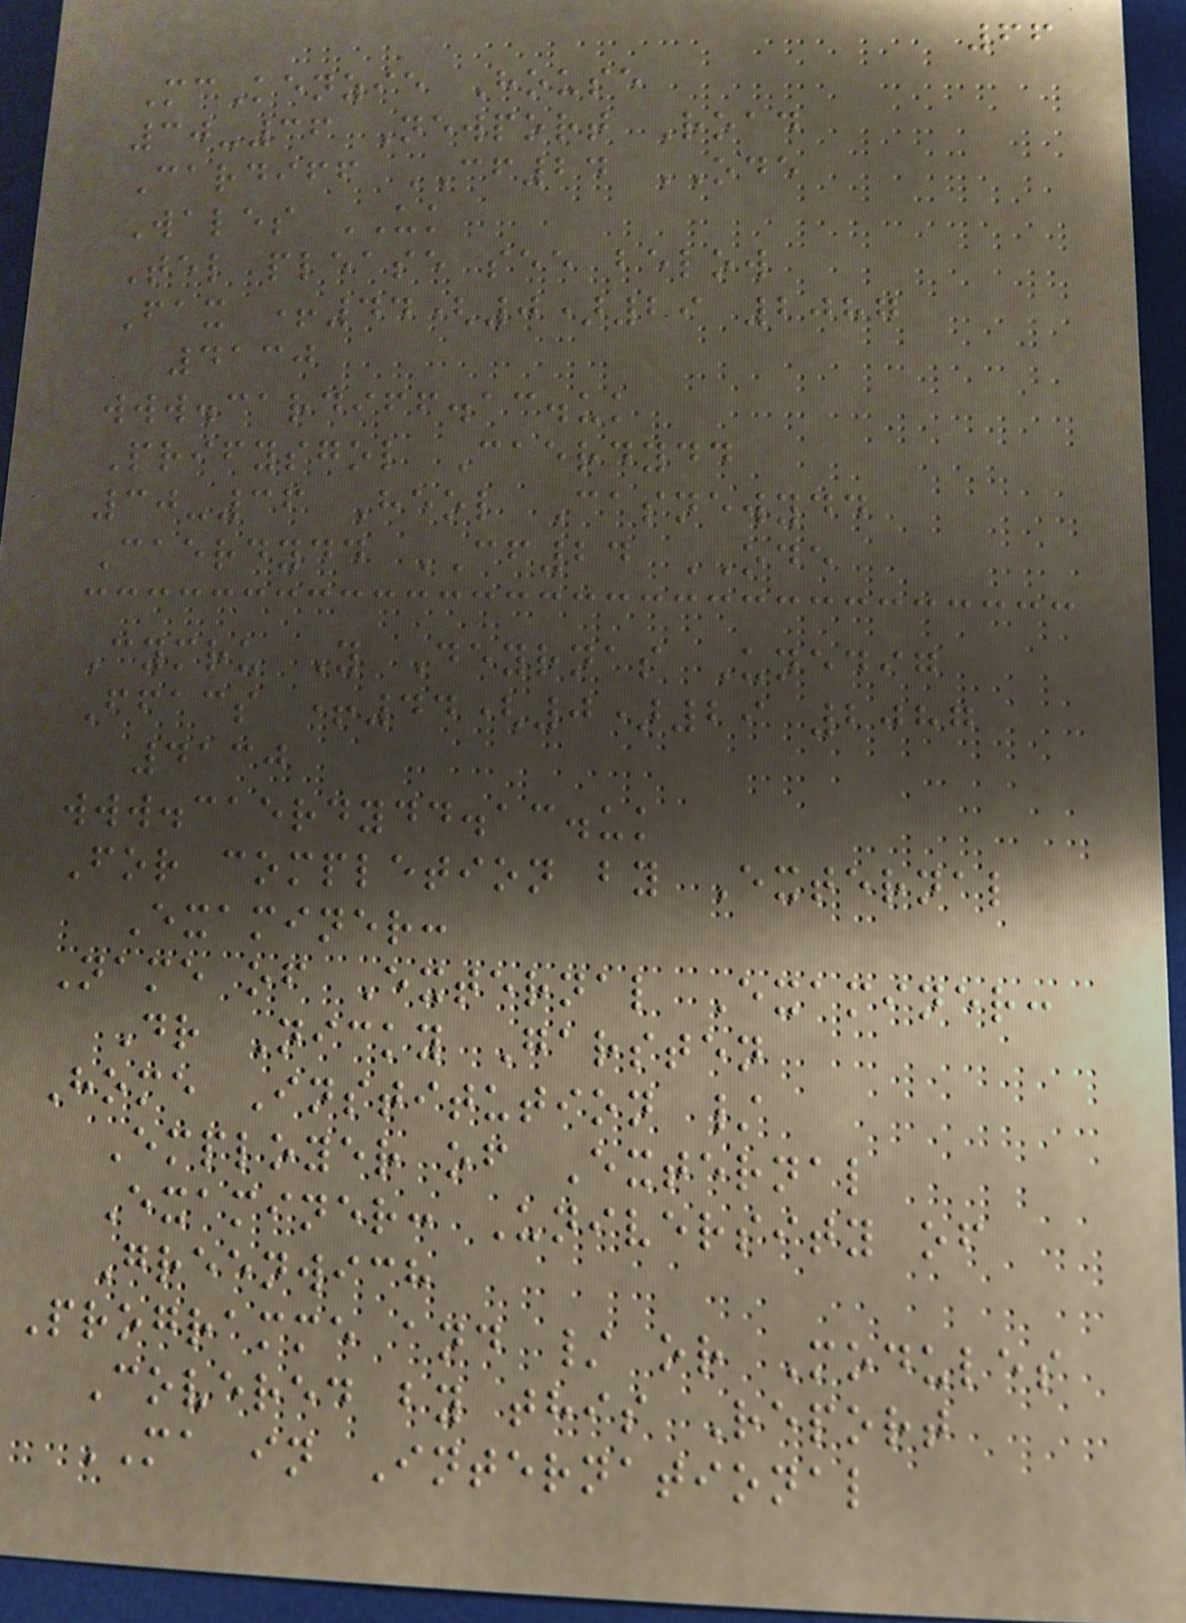66
McKenzie House
30-36 Newport Road
Cardiff CF24 ODE
Wales UK
Tel please see below
Fax +44(0)29 2087
4130
www.cardiff.ac.uk
Prifysgol Caerdydd
30-36 Heol Casnewydd
Caerdydd CF24 ODE
Cymru Y Deyrnas Unedig
Ffacs +44(0)29 2087
4130
www.caerdydd.ac.uk
For completion by External
Examiner:
Name of External Examiner:
Dr Nicky Garsten
Home Institution /
Employer of External
Examiner: University of
Greenwich
Programme and / or Modules
Covered by this Report
MA in International
